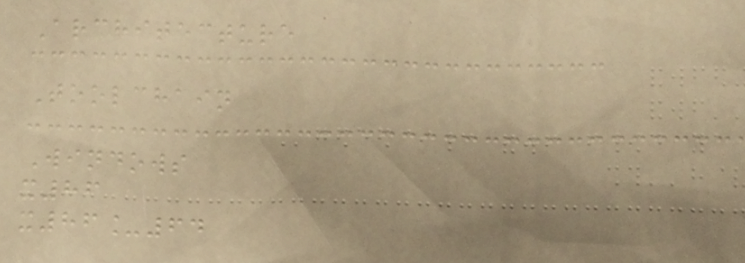Architecture
Toolchain
Windows
x86
x86_64
